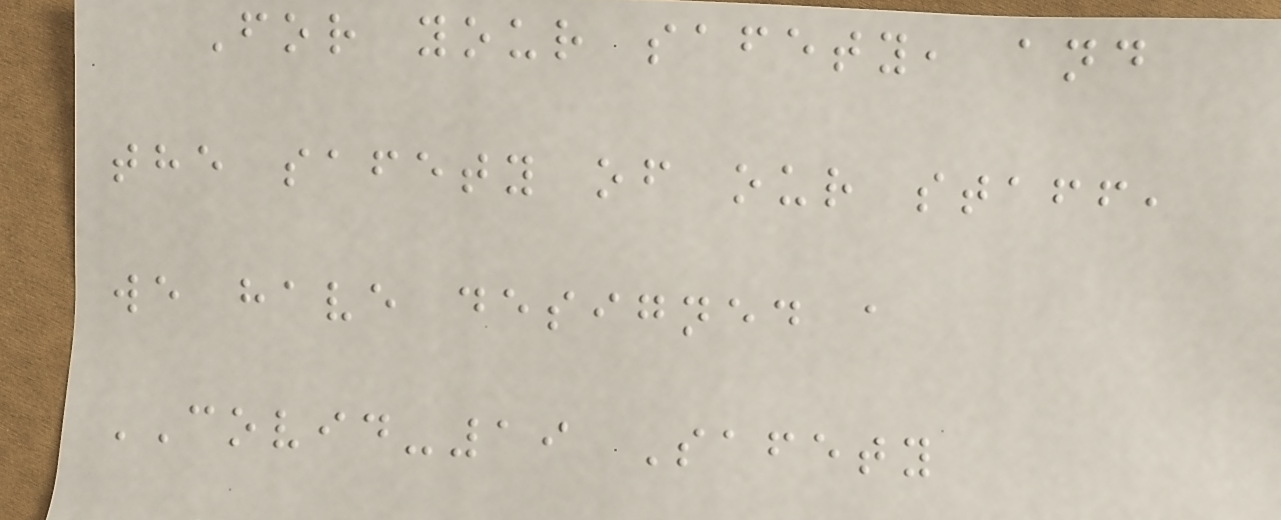For your safety, and
the safety of our staff,
we have designed a
COVID-19 Safety
